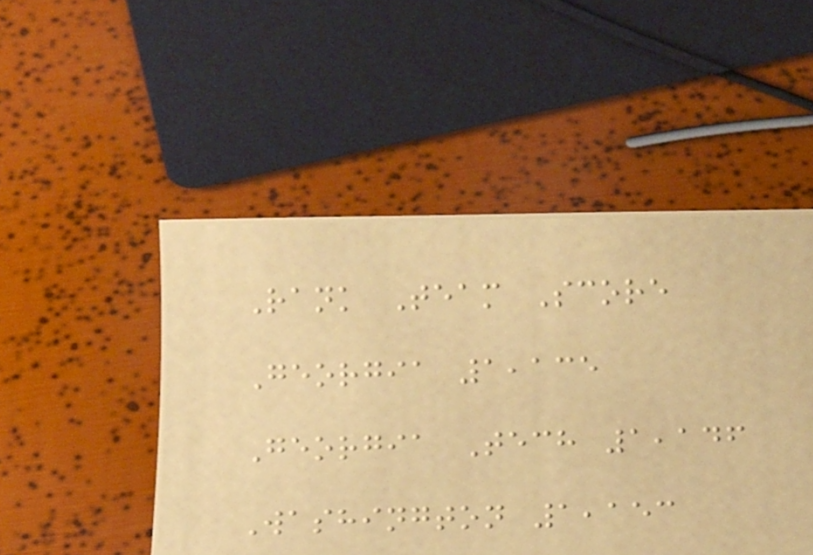Rank Team Score
Georgia 1,135
Georgia Tech 1,146
Washington 1,153
